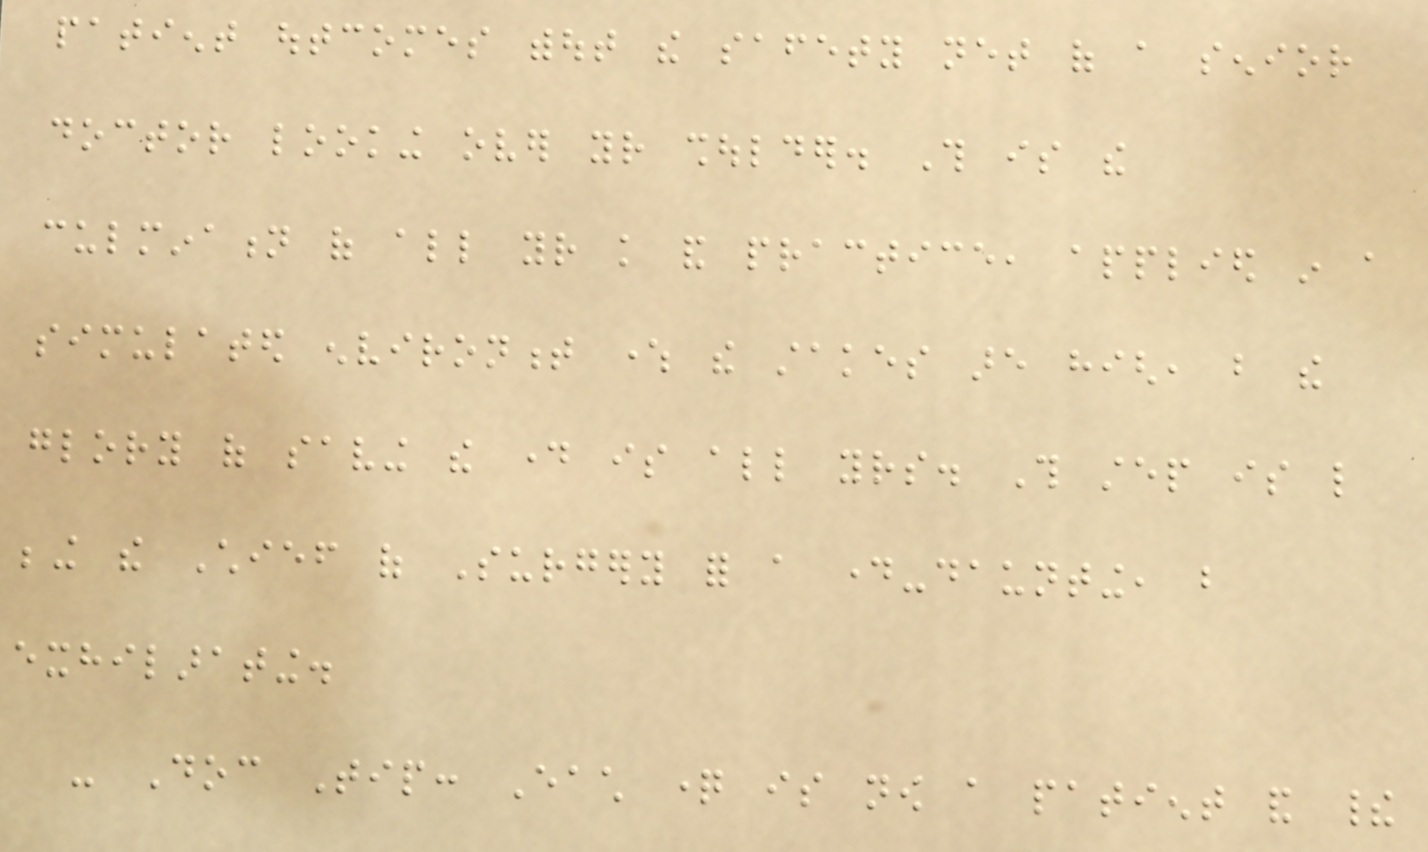patient outcomes without the safety net of a senior
doctor looking over your shoulder. This is the
culmination of all your knowledge and practice, applied in a
simulated environment where the stakes are high, but the
glory of saving the day is all yours. This step is like
being the Chief of Surgery for a day-daunting, but
exhilarating.
- Doc Tip: Each question is now a patient and their
